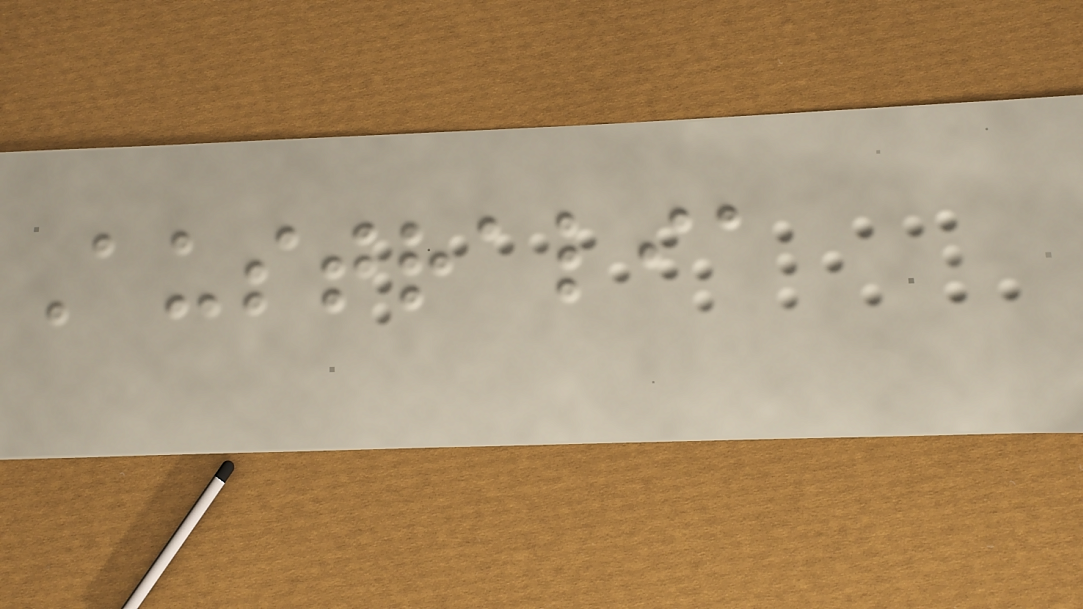Australia
